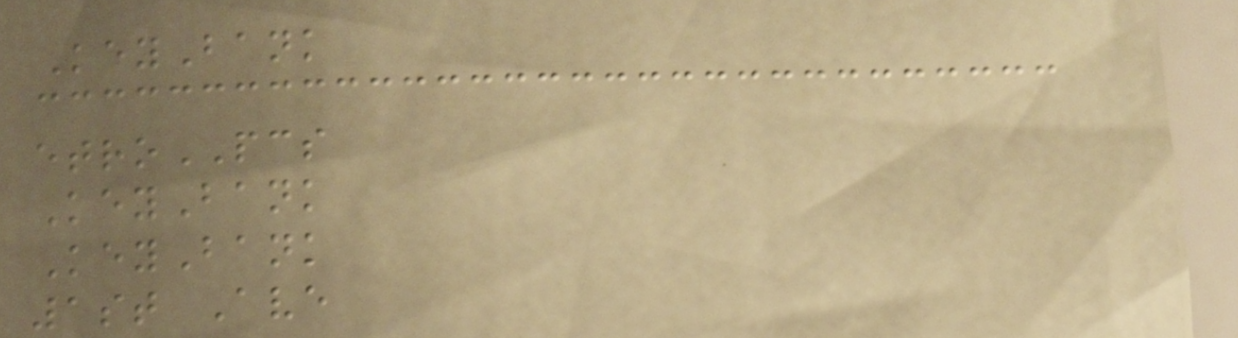KeyBank
etroPCS
KeyBank
KeyBank
1st Ave
